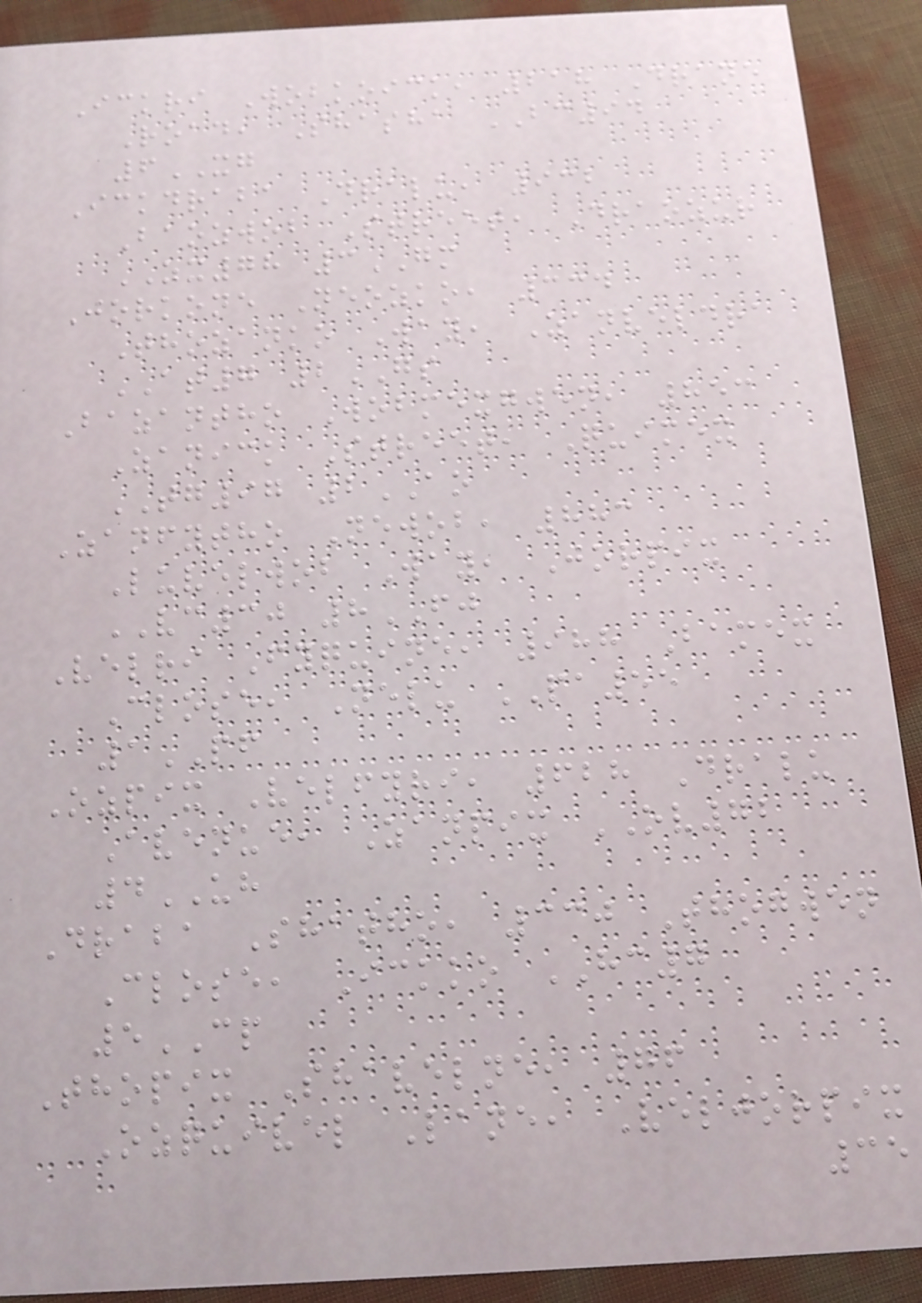Ickri Wobkoick, 218 Drane
Road, Shasha BC94
6XG
Ickdraba Dralu, 932
Baozwob Street, Draozur
ZX78 3GM
Jorkone Neozko, 334
Thozanko Way, Zanveldra
AT7 2GS
Bazantho Wobmexgwen, 853
Zanick Street, Quimex
TG97 2AO
Zanfytho Newob, 883
Luvelwob Way, Jorpix
VC30 8FJ
Velri Fyquine, 988 Bamex
Close, Nelu PA55
1PF
Ozpix Velfyri, 628 Dralu
Avenue, Zanpix OV72
4UH
Draba Shatho, 330 Thogwen
Close, Ickko HC7
5CP
Thopix Shavelne, 76
Ozquivel Lane, Veljorpix
35
